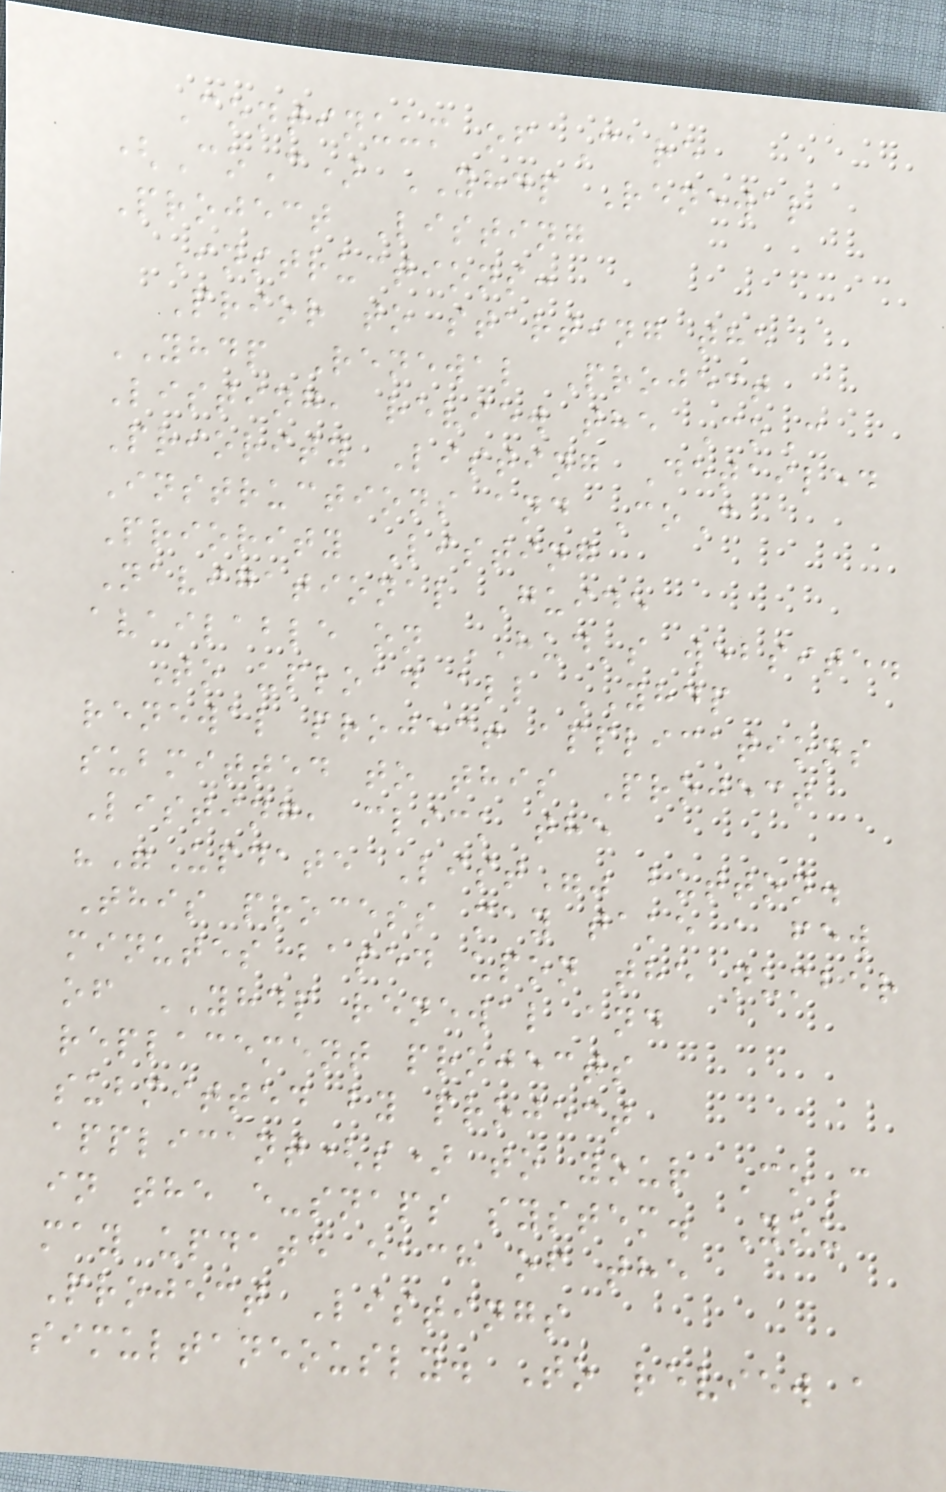Continuum of Care
(CoC) YHDP Renewal
Project Listing
Instructions:
Prior to starting the
YHDP Renewal Project
Listing, review the CoC
Priority Listing Detailed
Instructions and CoC
Priority Listing
Navigational Guide
available on HUD's website.
To upload all YHDP
renewal project applications
submitted to this Project
Listing, click the
""Update List"" button.
This process may take a few
minutes based upon the number
of YHDP renewal and
replacement projects
submitted by project
applicant(s) to your CoC
in the e-snaps system. You
may update each of the
Project Listings
simultaneously. To review a
